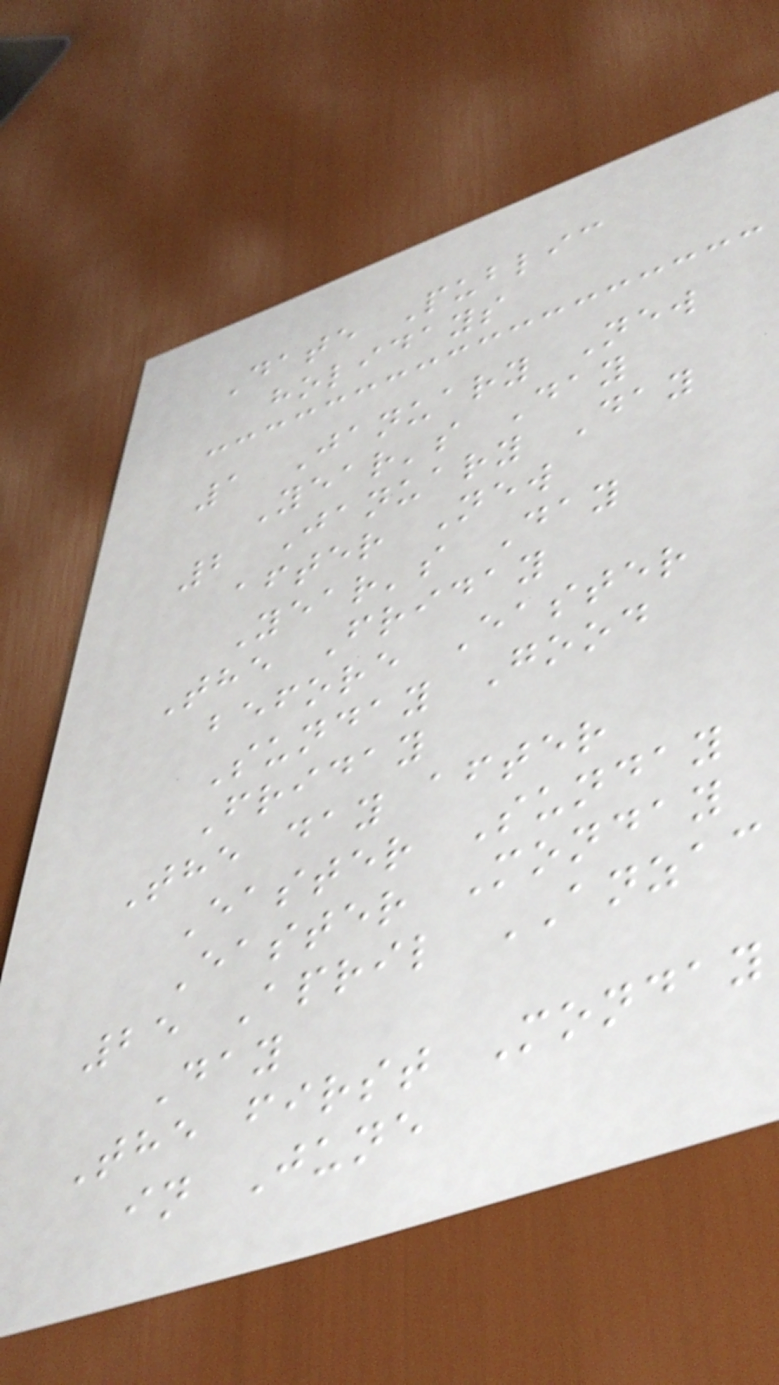Date Public
holidays
1 January New
Year's Day
2 January Day
after New
Year's Day
The Friday
before Easter
Sunday Good
Friday
The day after
Easter Sunday
Easter Monday
25 April ANZAC
Day
The first Monday
in June
